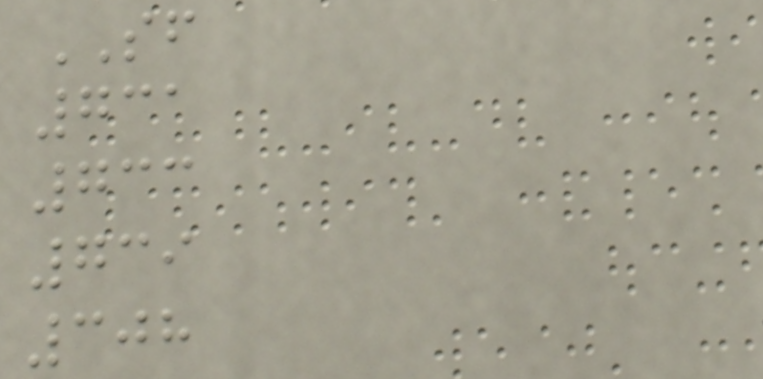SF
731
733
739
308
